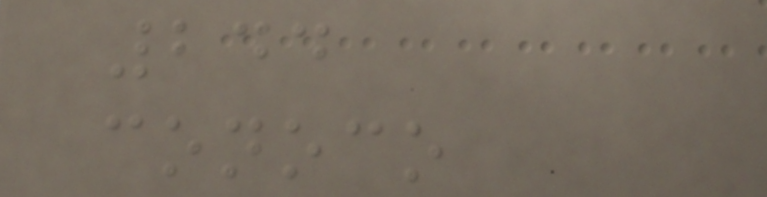244
conoco
